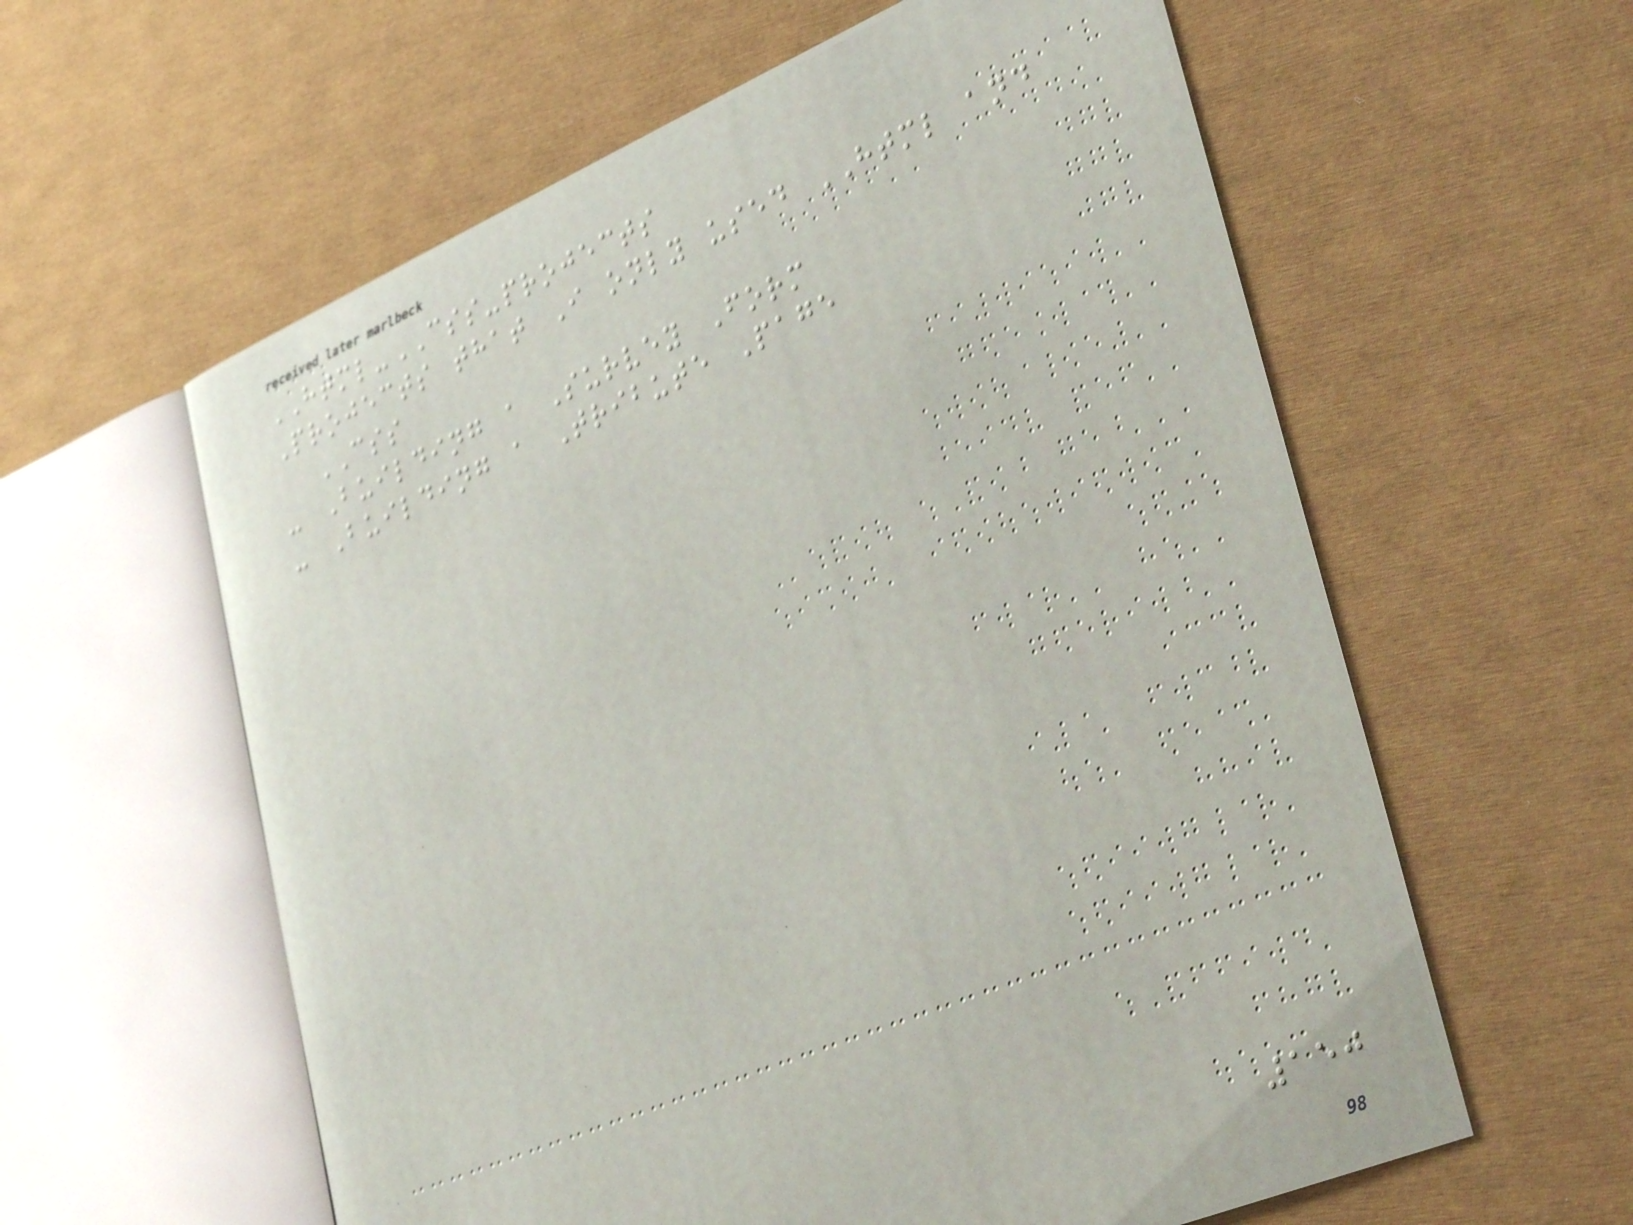HTML-CSS-projects
Projects that I only used HTML and
CSS
- Building a Survey Form
- Building a Tribute Page
150
